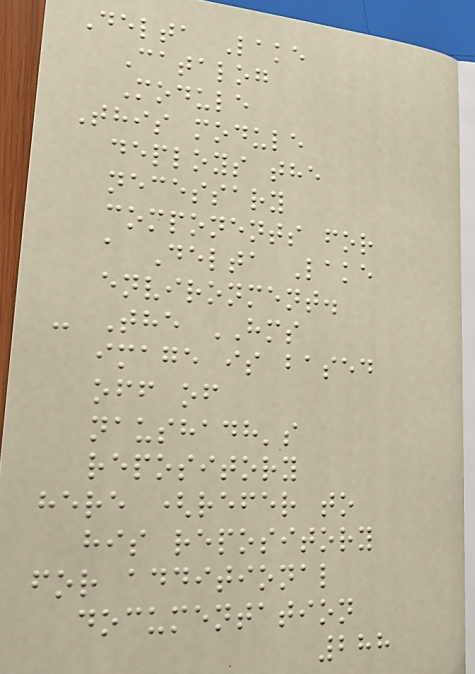Delta Lake
Catalog
Module
This module
deploys the
necessary
components for
a Delta Lake
environment.
- The HMS
image is based
off of
naushadh's
repository
here (refer to
his repository
for additional
documentation
288
